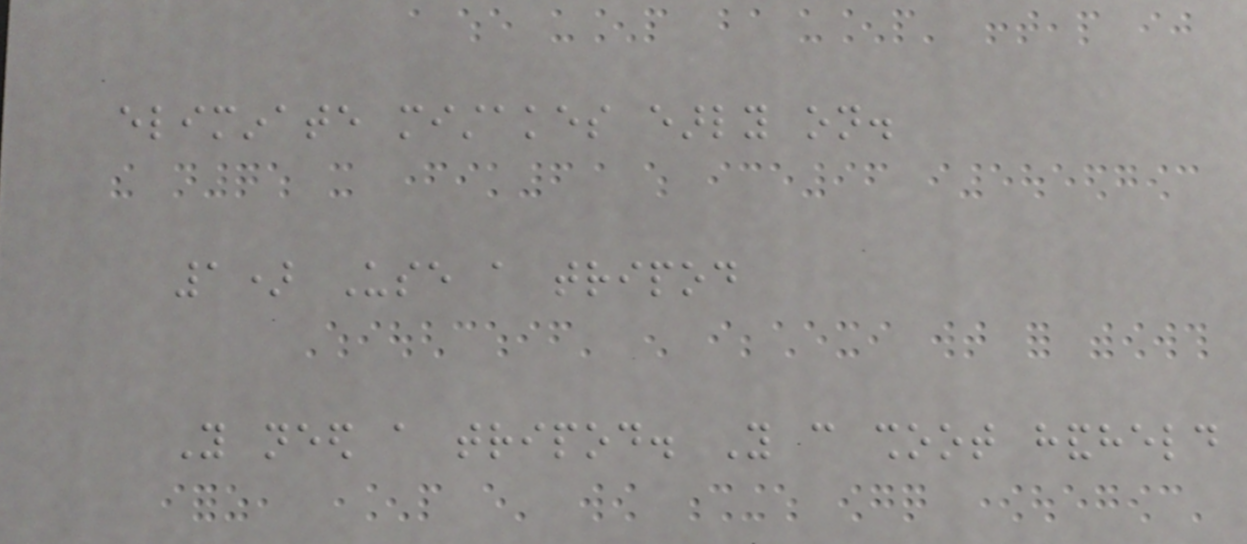eliminate mistakes early on.
1) Use a tripod
You need a tripod. You can shoot handheld
